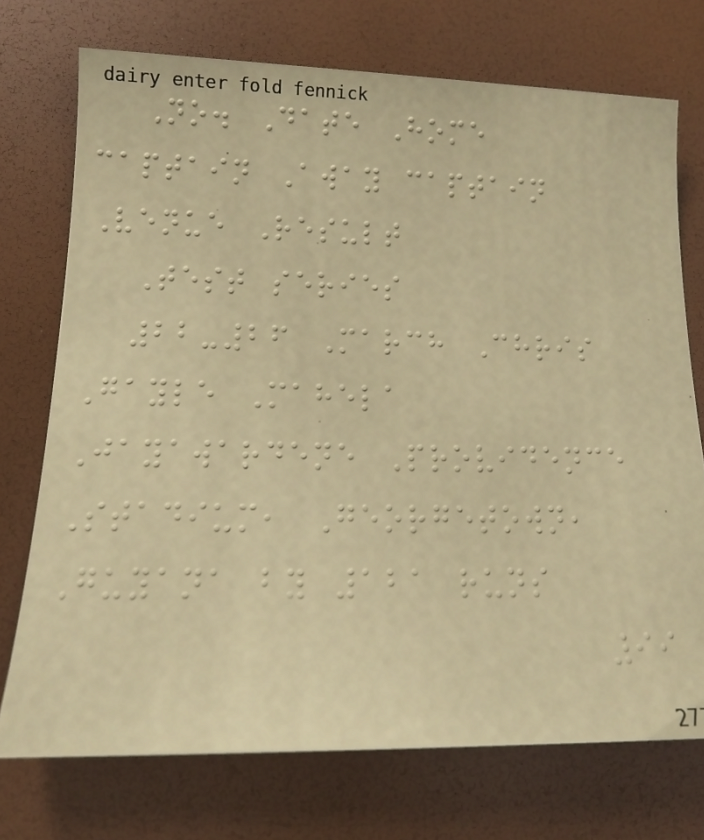No. Date Home
captain Away captain
Venue Result
Test series
22-26 March Chris
Gayle Mahela
Jayawardene Providence
Stadium, Georgetown,
Guyana by 121 runs
99
